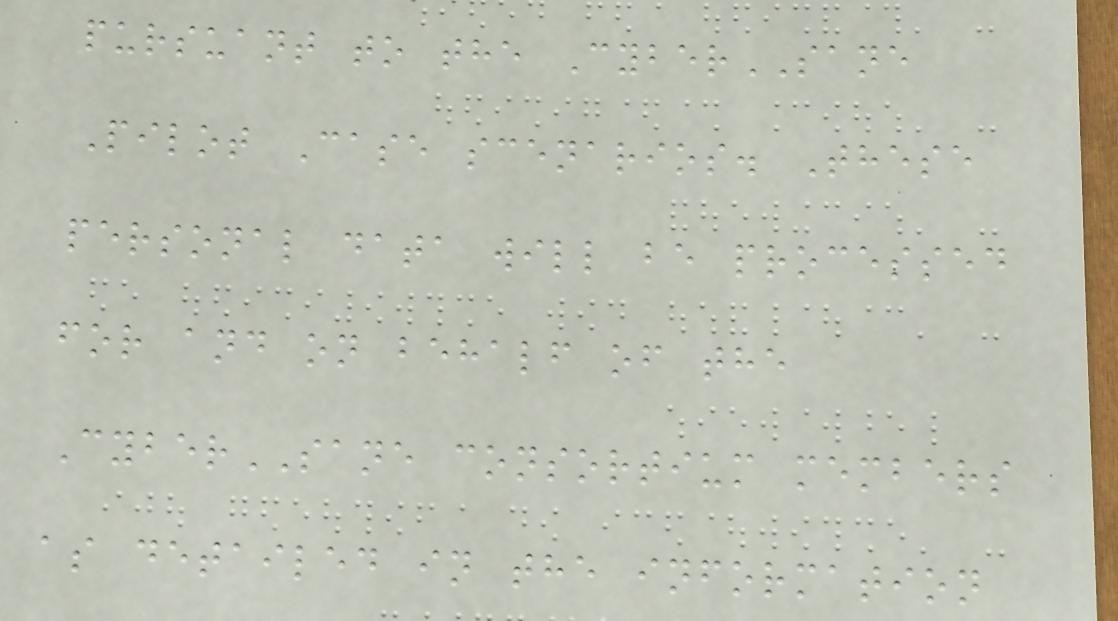pursuant to the CyberSANE
Pilot Case scenarios. These
personal data will be processed
for and on behalf of the
CyberSANE consortium members
as detailed in the information
